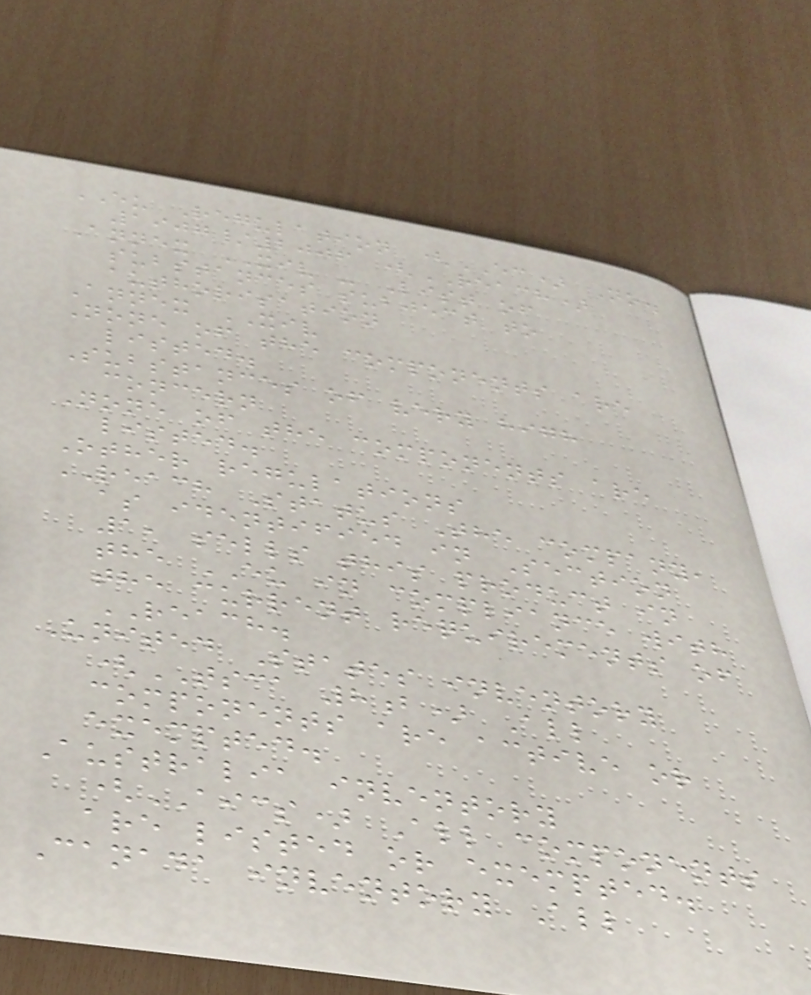EU Regulation (EC) No.
1907/2006 (REACH)
Annex XIV - List of
substances subject to
authorisation
Annex XIV
None of the components are
listed.
Substances of very high
concern
None of the components are
listed.
Other regulations
REACH Status The company,
as identified in Section
1, sells this product in
the EU in compliance with
the current requirements of
REACH.
United States inventory
(TSCA 8b) All
components are active or
exempted.
Australia inventory
(AICS) All components
are listed or exempted.
Canada inventory All
